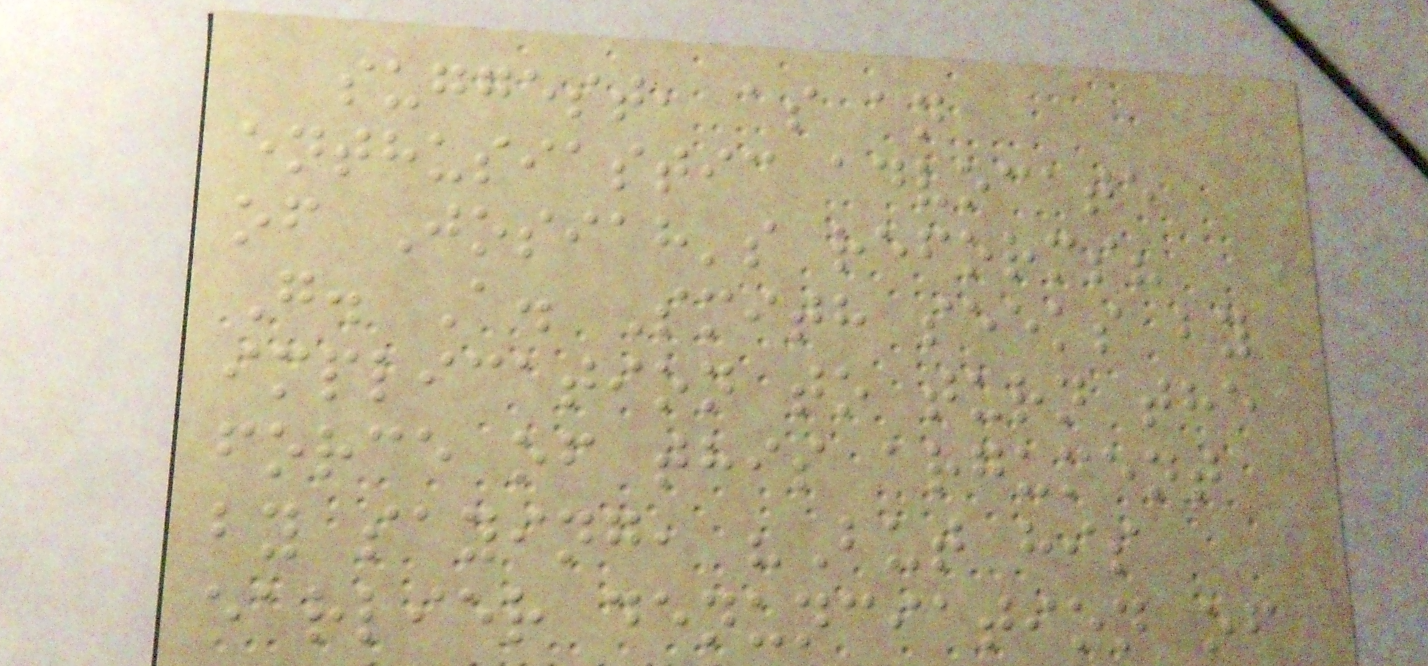suggest, as an
enthusiastic advocate
of Josiah's reforms?
G. A. Smith seeks by
implication to turn the
force of this argument
by saying, "But his
earlier denunciation of
